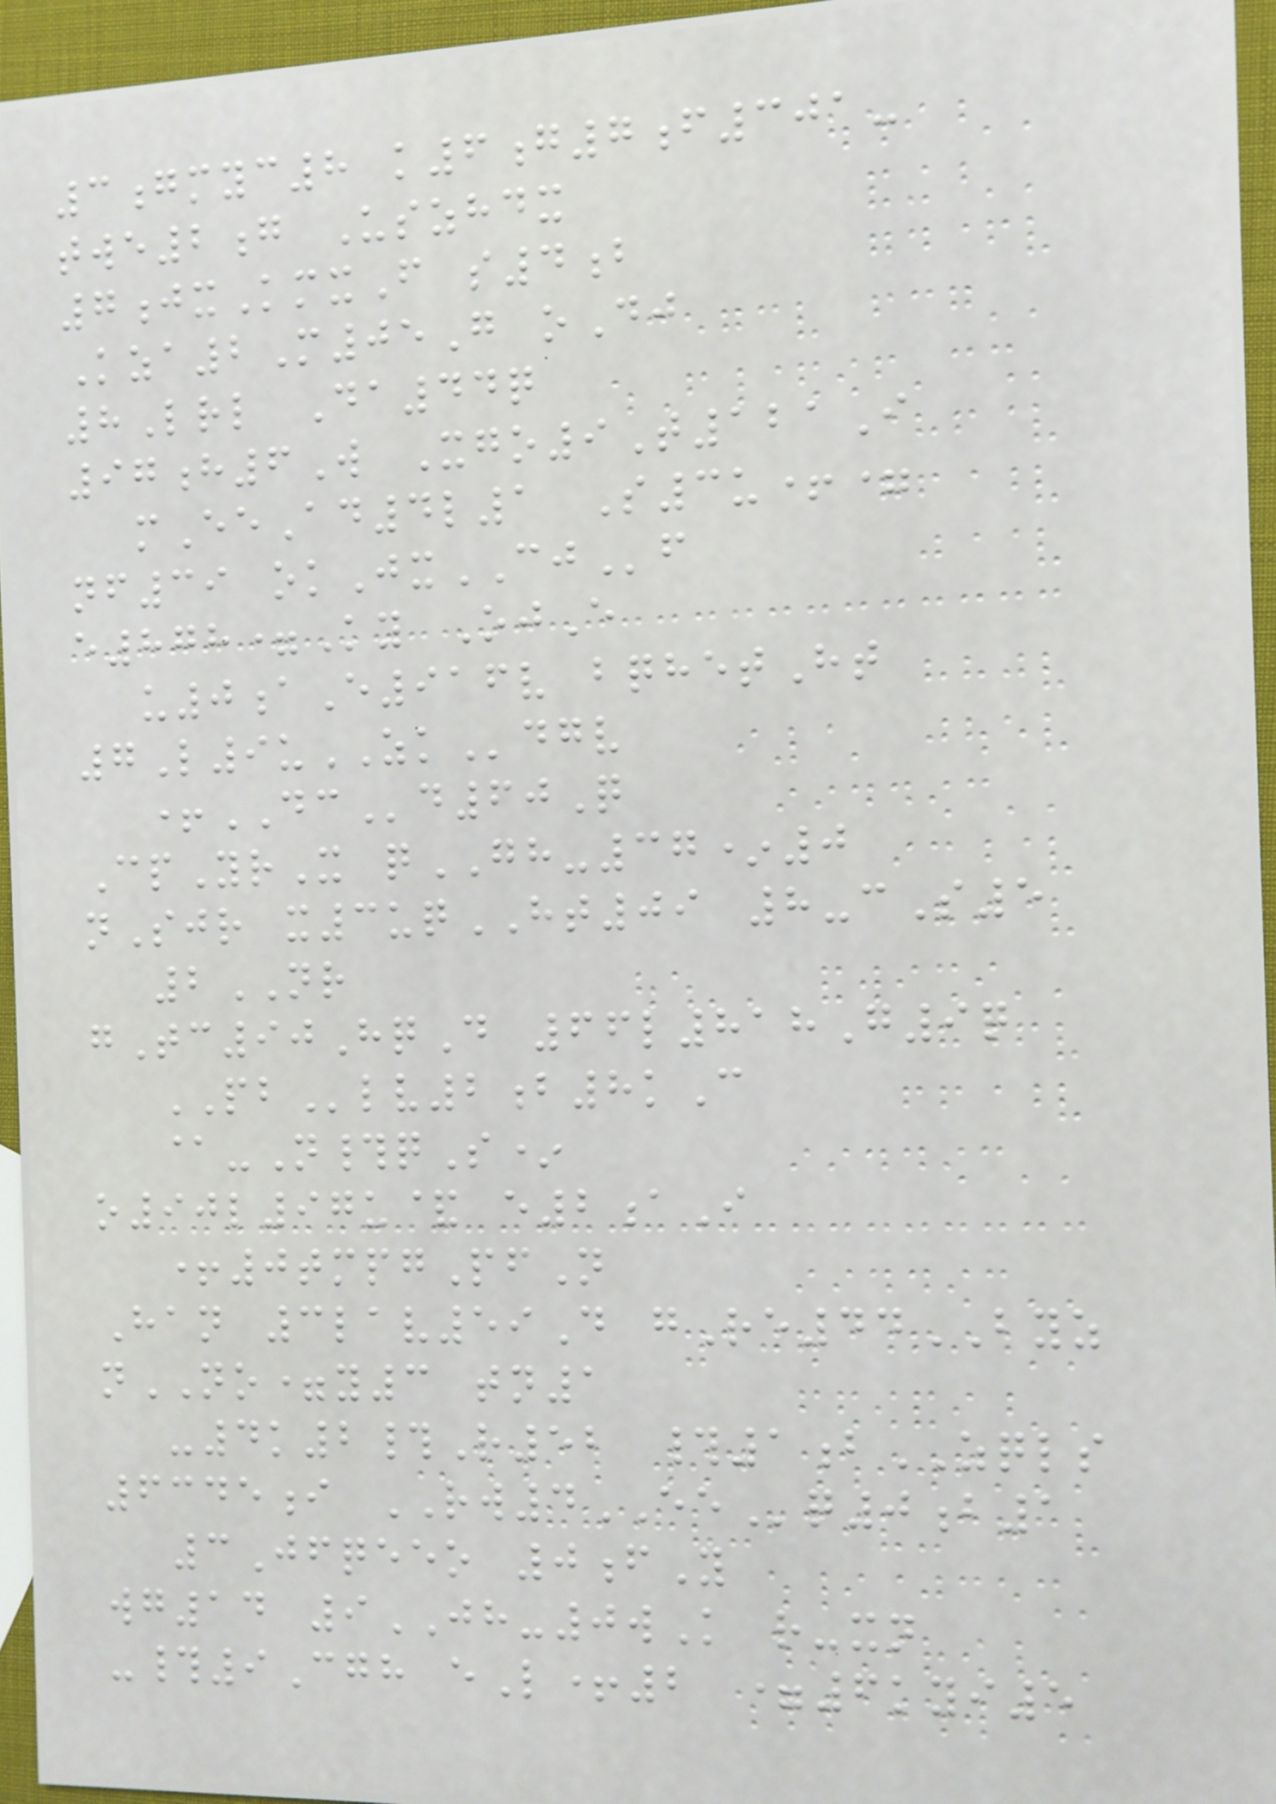3gmyc8 k6g7f301-
twe2g Uszhdx
7jxKmxF s4b
Kza2M05G oDj
8Lrl Da44q
97h6W Xgo9T121I
mEeAd4l1 S3u+=
nf39 okJxCJf
e878=Ky OjE
u0aE916v bqhetHt
7L9uZKdgv
+DCd60Q
CpYrX qGH-37*0
nSjr x3uqHT09 8-cS5
2NR
gTc90HqD 66l818G9q
PBlv2b8kC
@-N#qS*
o90l97u& e2aI
+0tmpgPfN
Han 3lav59D gRe44BYZ
nNO=y3 tn1
-4k2#R52 #1bZQLS
6345i RW4EEq0b1
3Jfqeeo 0fY
wg14 9JH-0wK r-xn
-#9Cgh eL+2 =6kyi5
